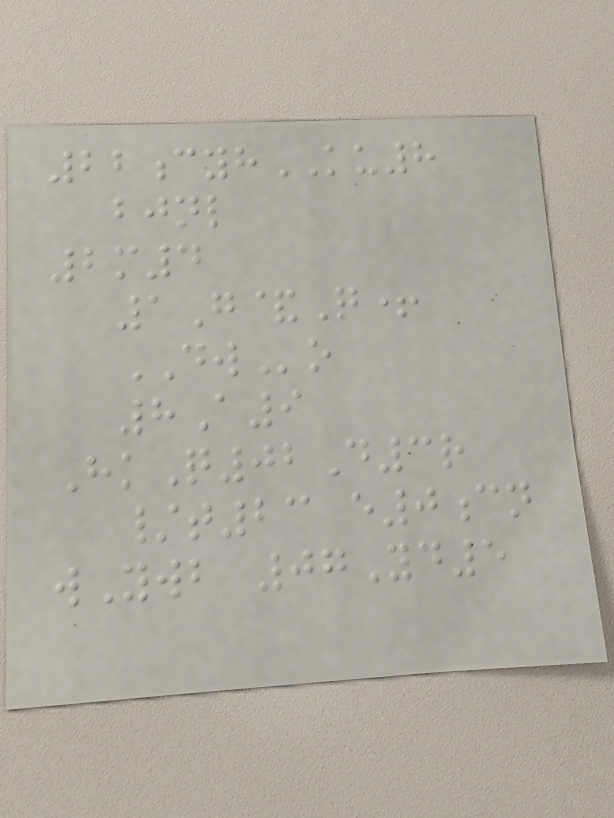22cyhKU8
bjnl
2m4
1G&Q+
DWo
8A9
HkQ02D3r
/t23 e0cn
wYwb 07Yd5
